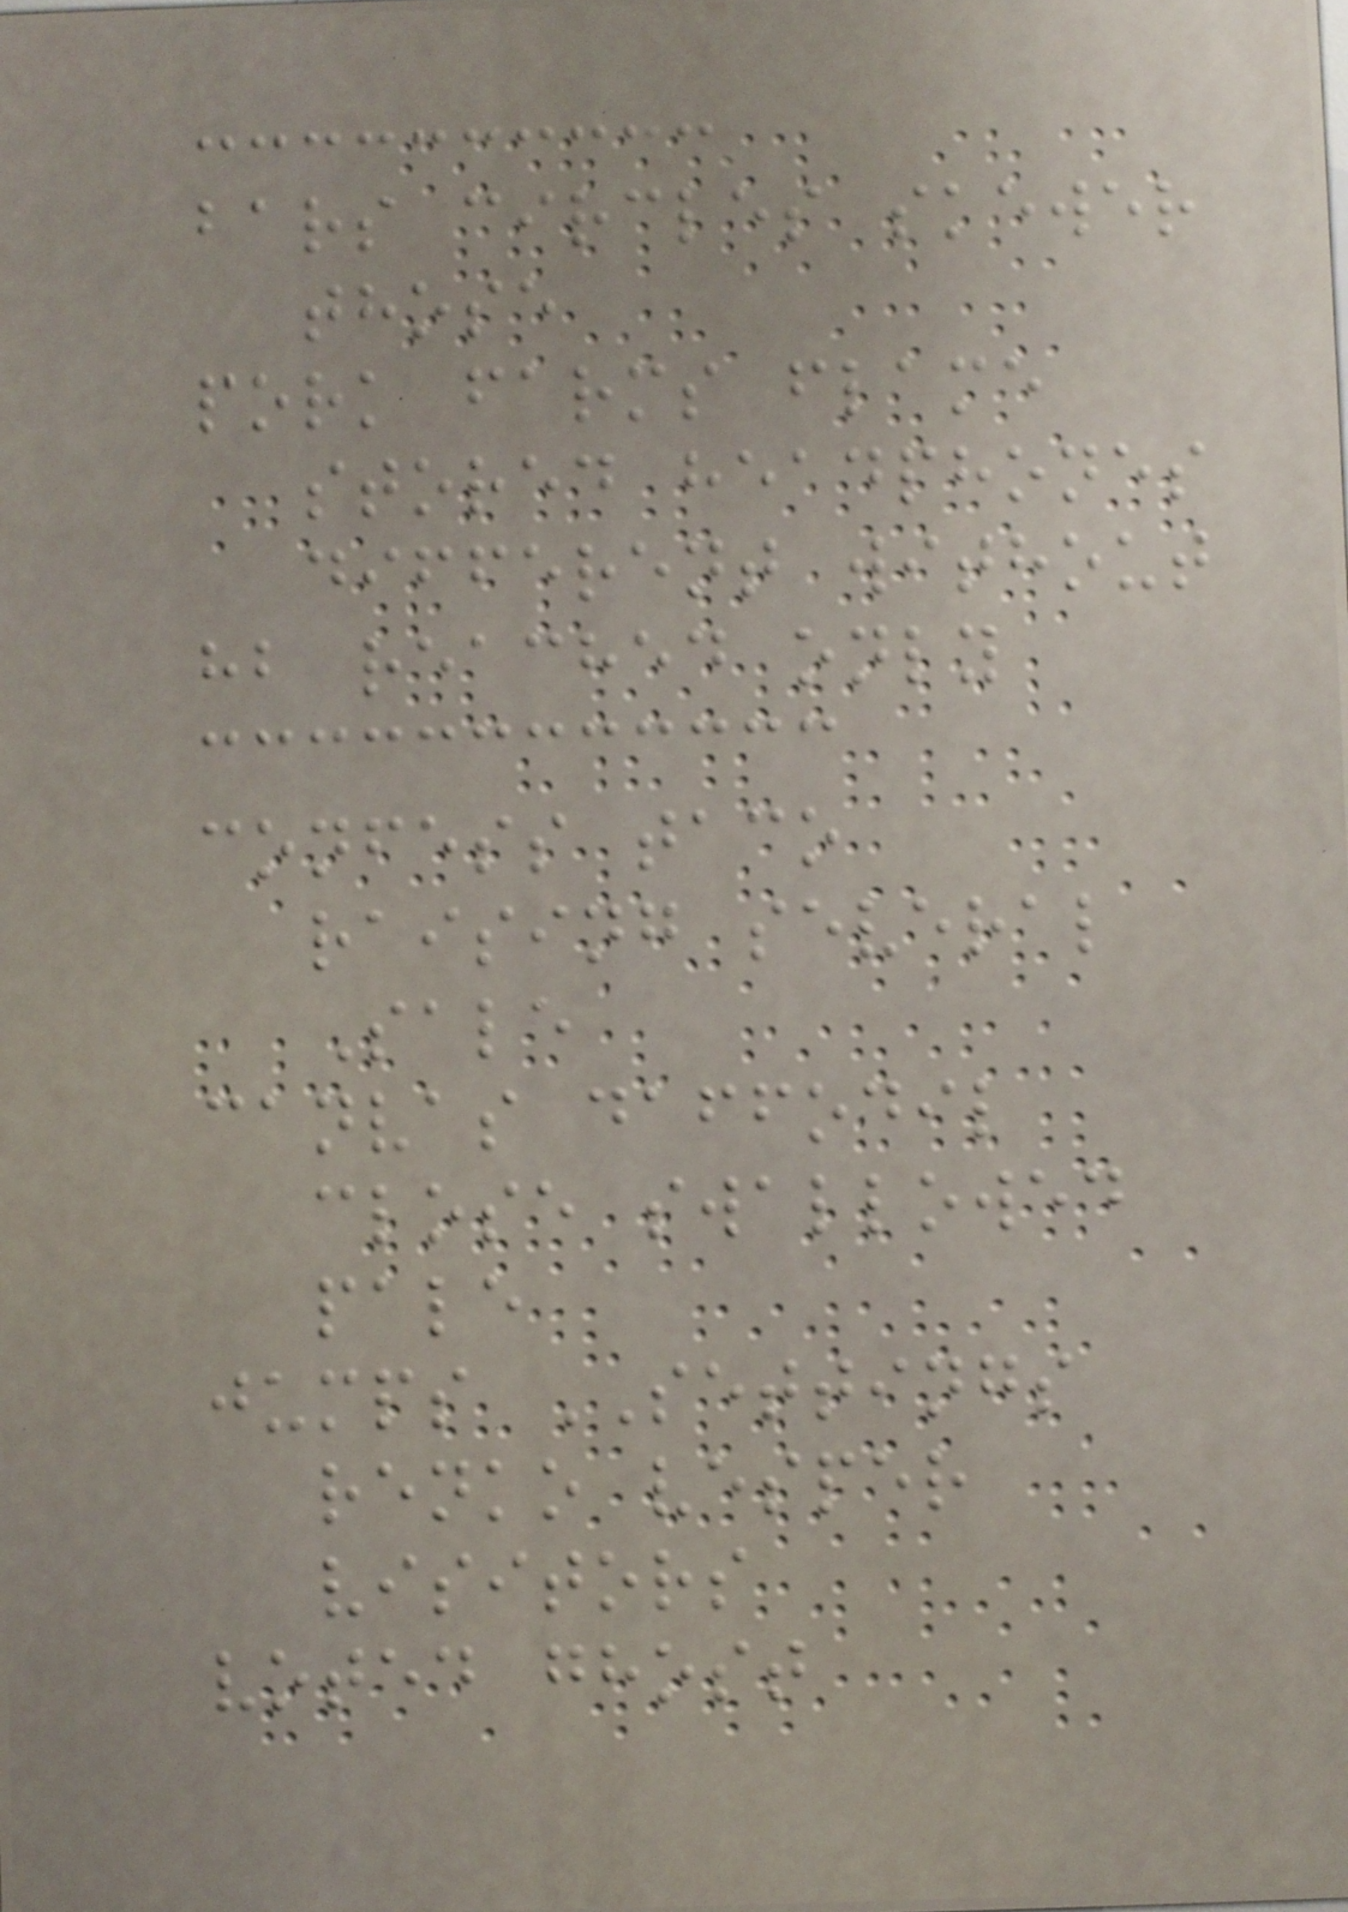bars circles skewer
those
pork farms flame
stored headphones
different without
hb reached only
confess taco
raising several
Sale
canvas daffodil
close swallowed
pale
jumps SETTINGS
renko vesper
visitors
voted ghost
